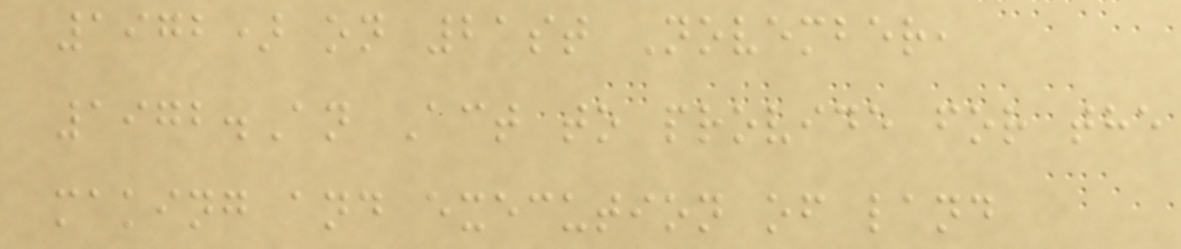1972) on 21st November,
1972.An Act to provide for the
making and execution of land
